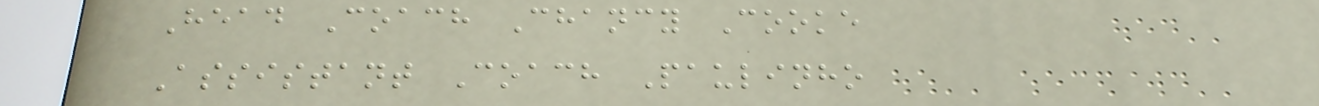Head Coach Chancy Cooke
Assistant Coach Paulinho
